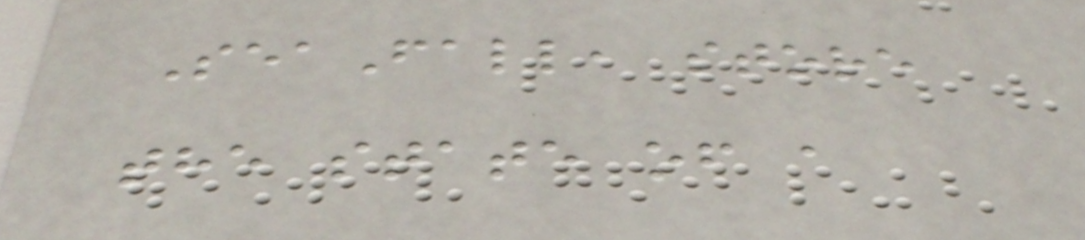SeaFall, store
the state of a
